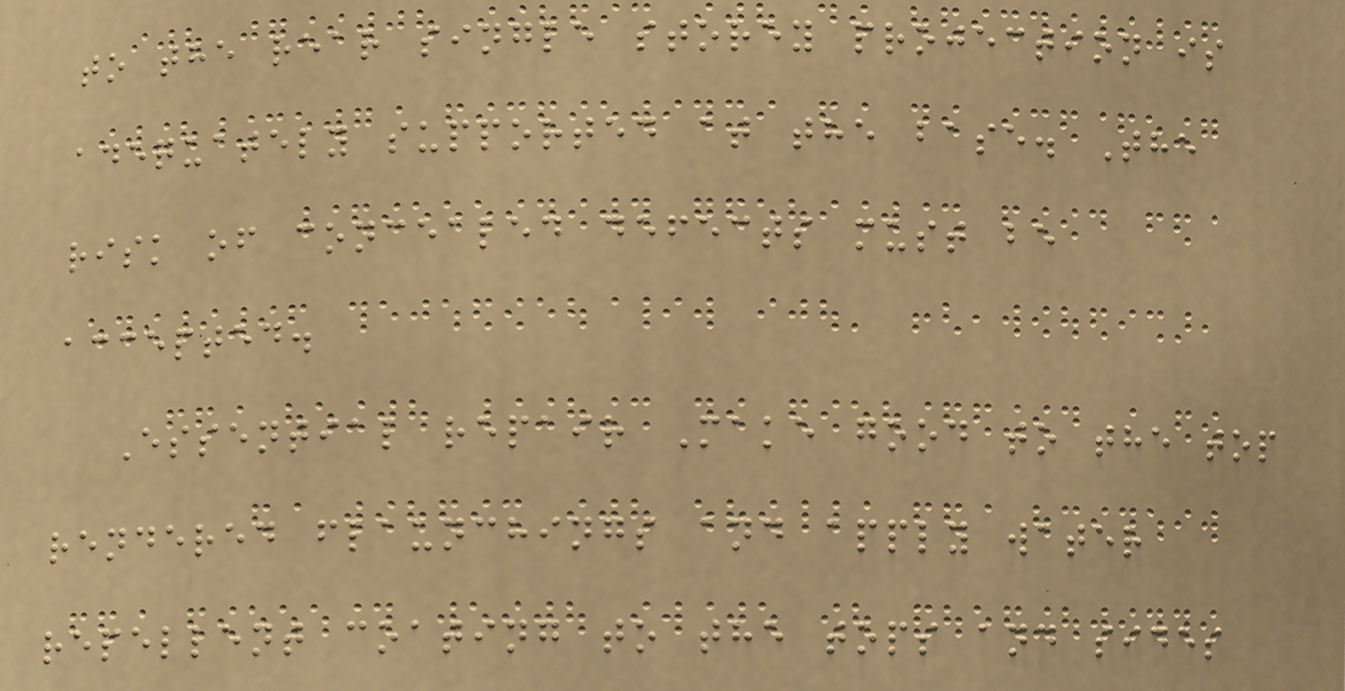to the rear single storey projection is
adequately supported at the base. The
risk of concealed defects must be
accepted.
Essential repair Make good to the top
rendered flaunchings and apply water
repellent coating to the tops and sides
